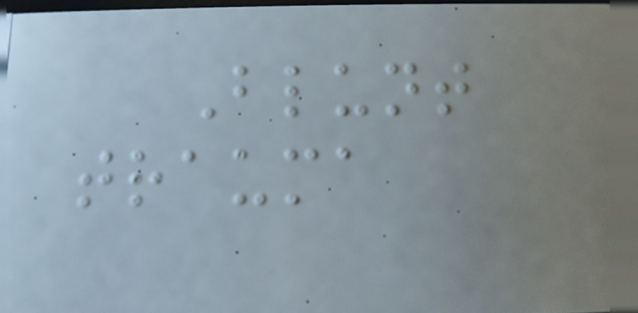Blunt
trauma
